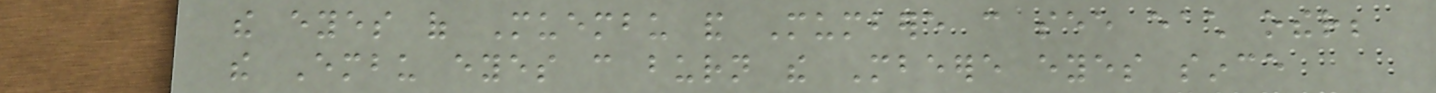the eyes of Muembu and Mumbere can see each other;
the Embu eyes can burn the Mbeere eyes since
